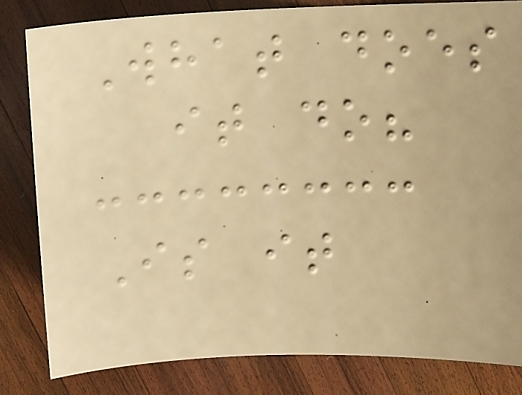What does
it do?
Is it
